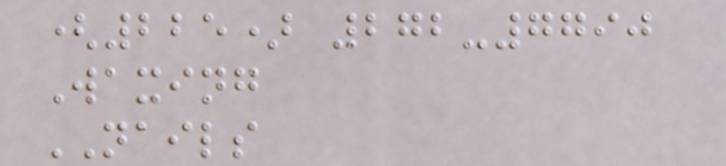(225) 272-7790
Waxing
NAILS
